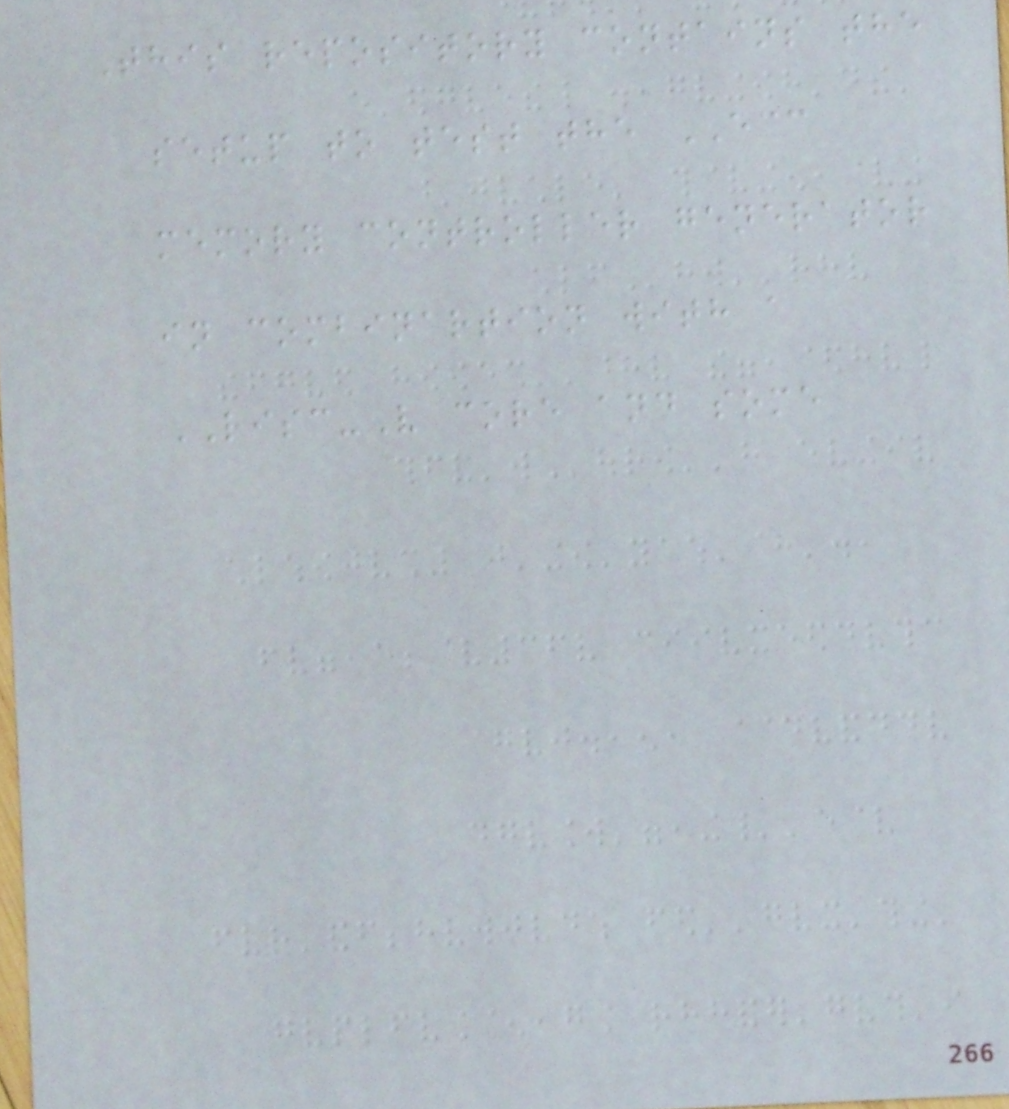This repository contains the
setup to test the ECC
memory controller generator
in combinartion with a
RISC-V core and some
